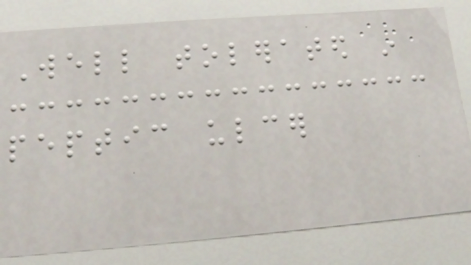Well tolerated in
peptic ulcer
